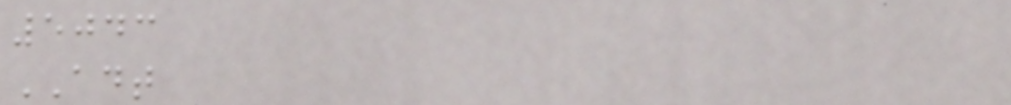5043
ADT
